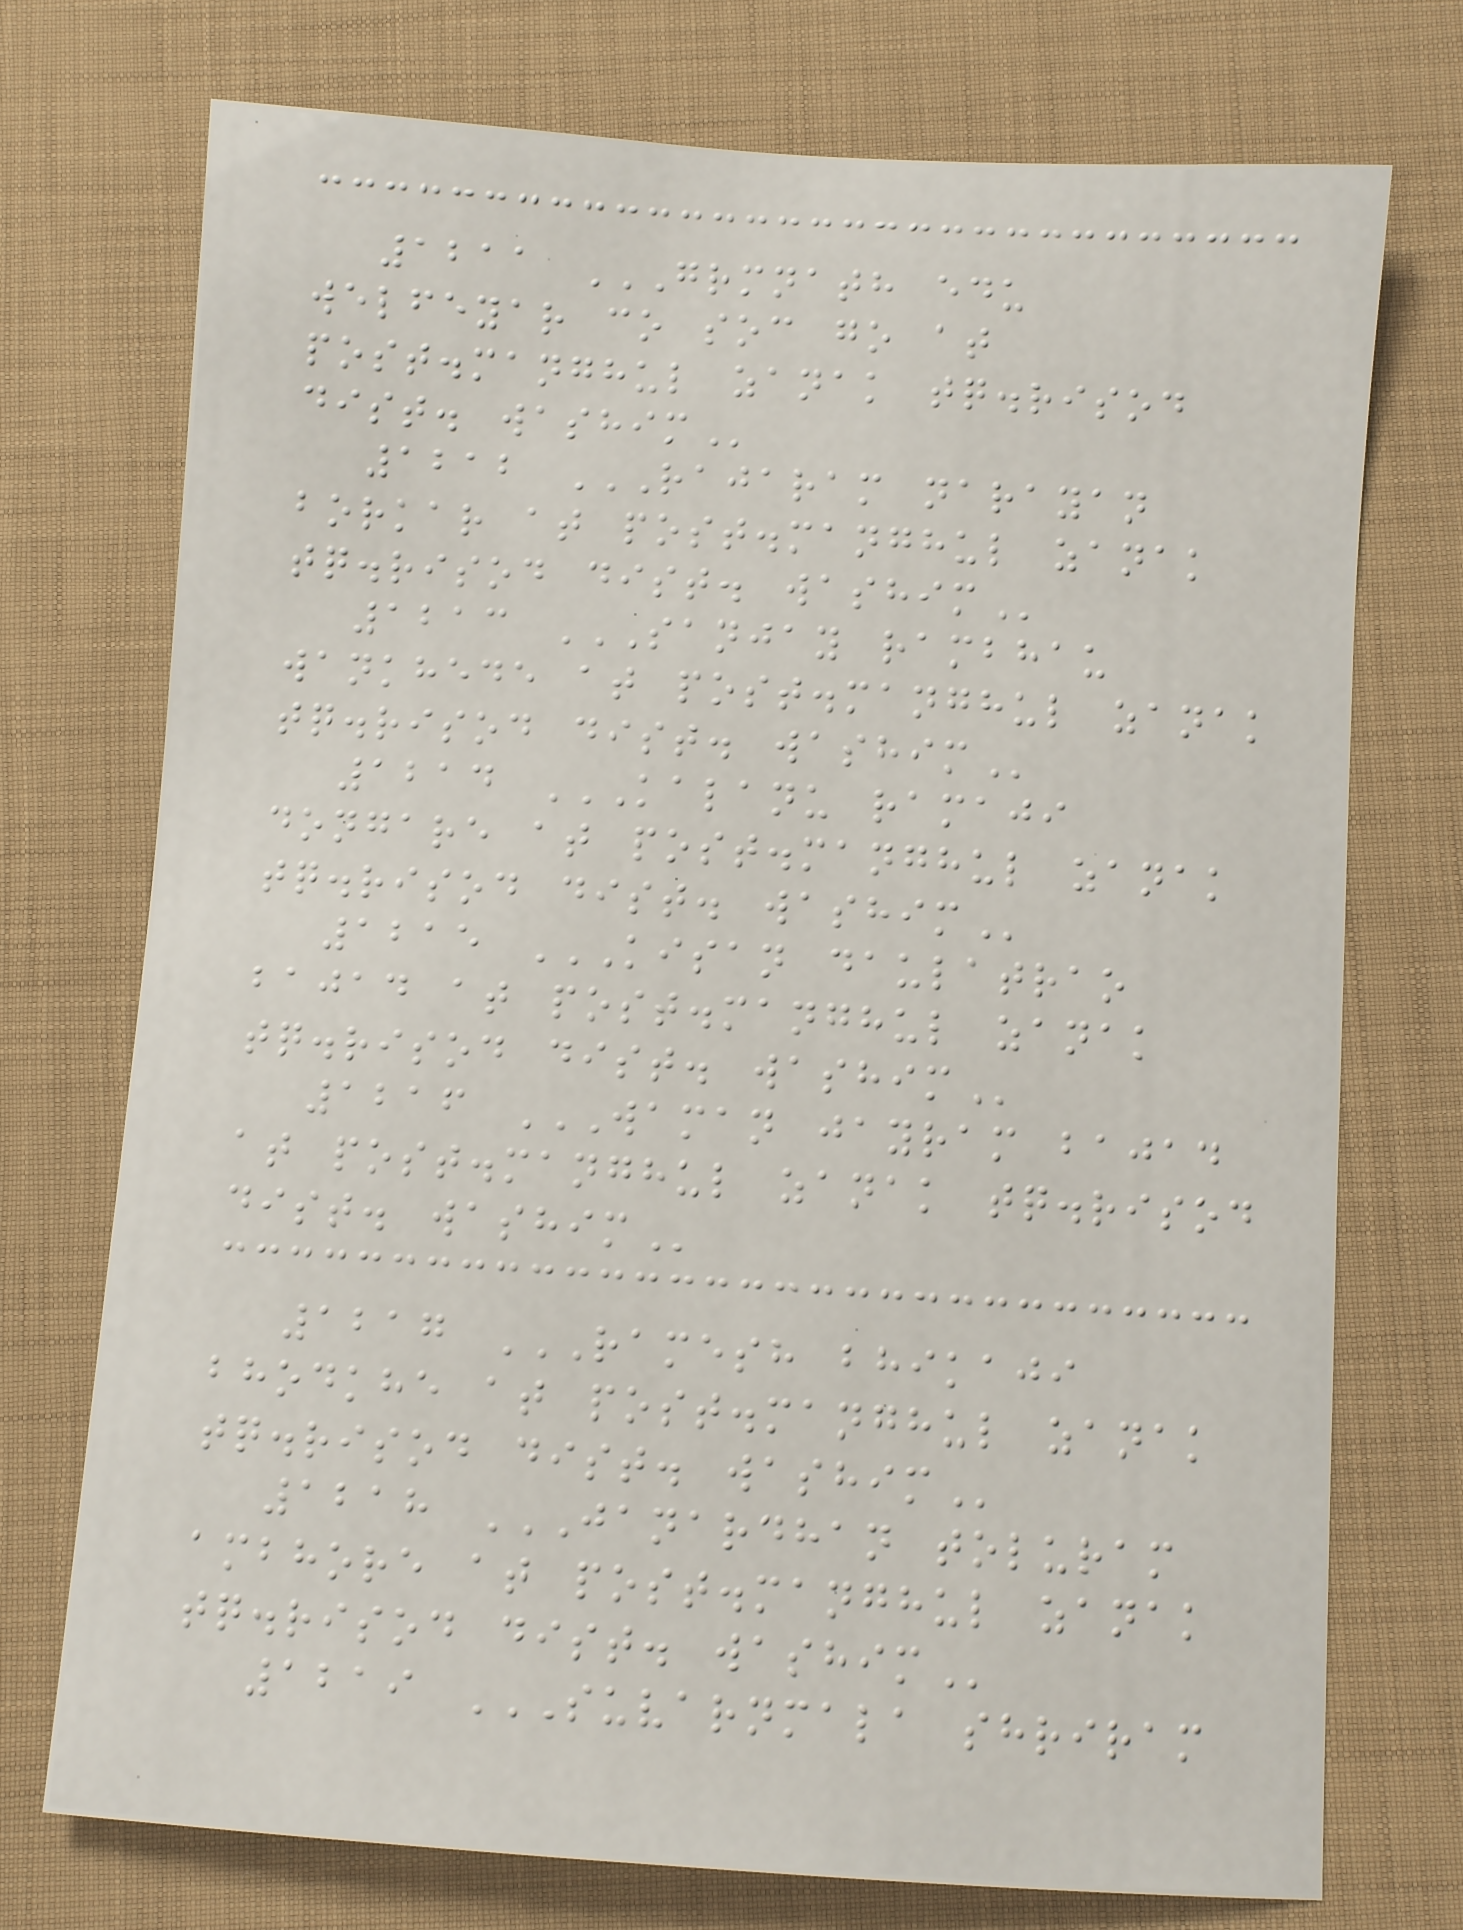1211 GRMNATH EDU
WELFEYAR CO SOC GO AT
POST.MANGHUL ZANAK TQ.RISOD
DIST. WASHIM
1212 RAJARAM NARAYAN
BORKAR AT POST.MANGHUL ZANAK
TQ.RISOD DIST. WASHIM
1213 SANJAY RAMBHAU
WANKHEDE AT POST.MANGHUL ZANAK
TQ.RISOD DIST. WASHIM
1214 KALANU RAMAJI
DONGARE AT POST.MANGHUL ZANAK
TQ.RISOD DIST. WASHIM
1215 KISAN DAULATRAO
BAJAD AT POST.MANGHUL ZANAK
TQ.RISOD DIST. WASHIM
1216 WAMAN JAYRAM BAJAD
AT POST.MANGHUL ZANAK TQ.RISOD
DIST. WASHIM
1217 RAMESH BHIKAJI
BHODKHE AT POST.MANGHUL ZANAK
TQ.RISOD DIST. WASHIM
1218 JANARDHAN TOLURAM
AMBHORE AT POST.MANGHUL ZANAK
TQ.RISOD DIST. WASHIM
1219 SUVARNMALA SHRIRAM
